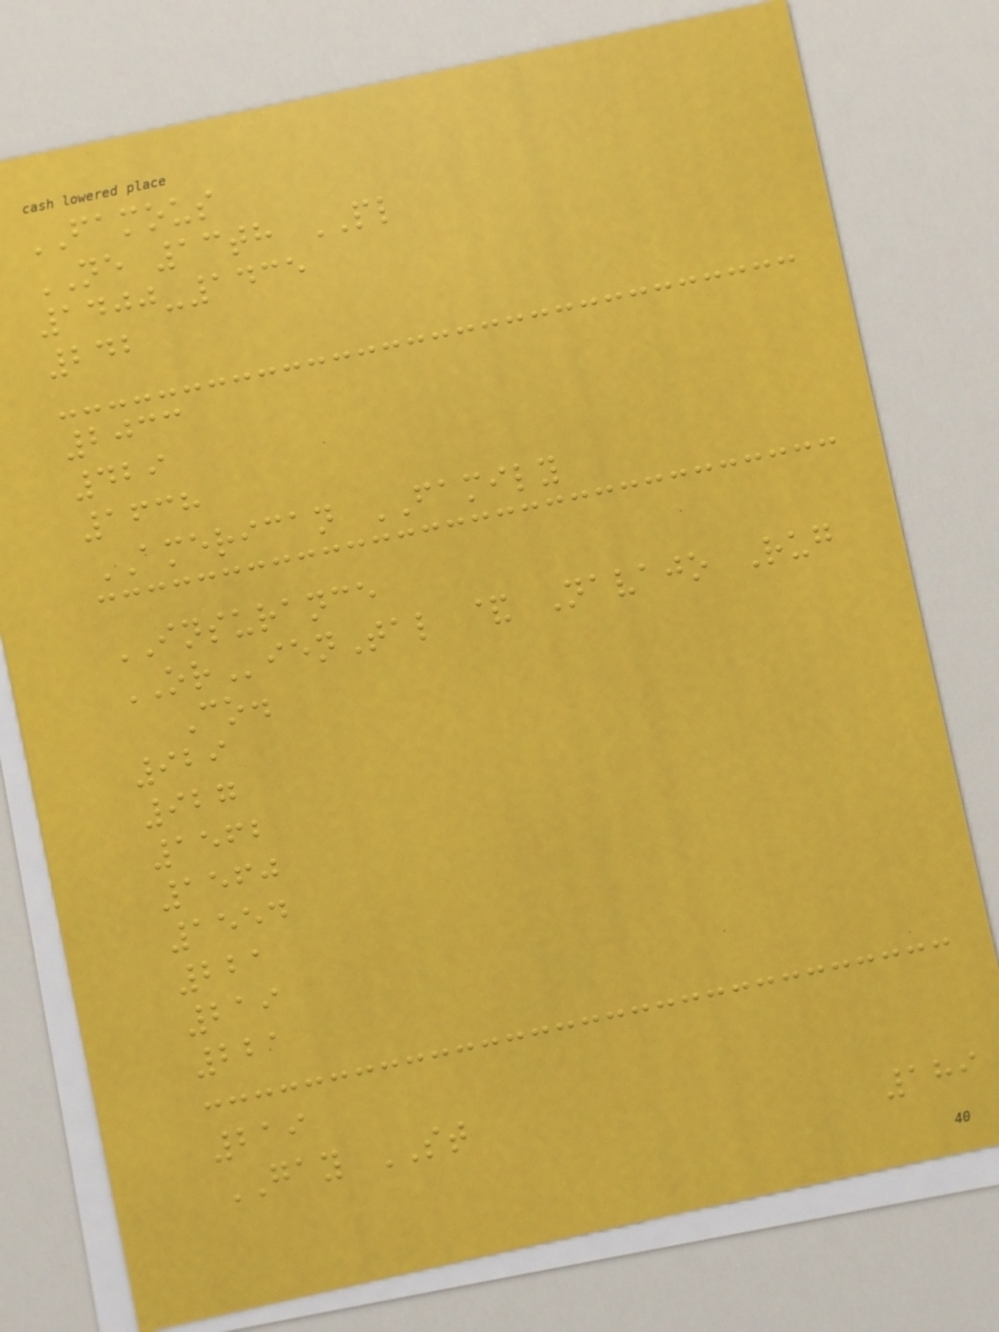FAMOUS
NE 13th PL
1400-1435
242
2033
429
1638
AMERICAN FAMILY
INSURANCE
ORienTal & Navajo Rug
Co.
929
927
1562
1560
1554
221
219
221
219
GAY ST
189
